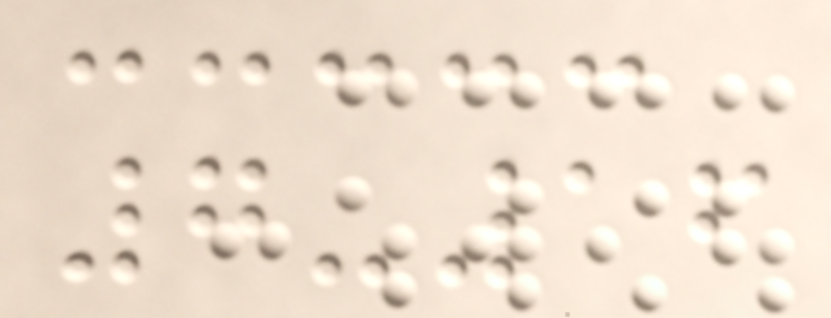7-16
